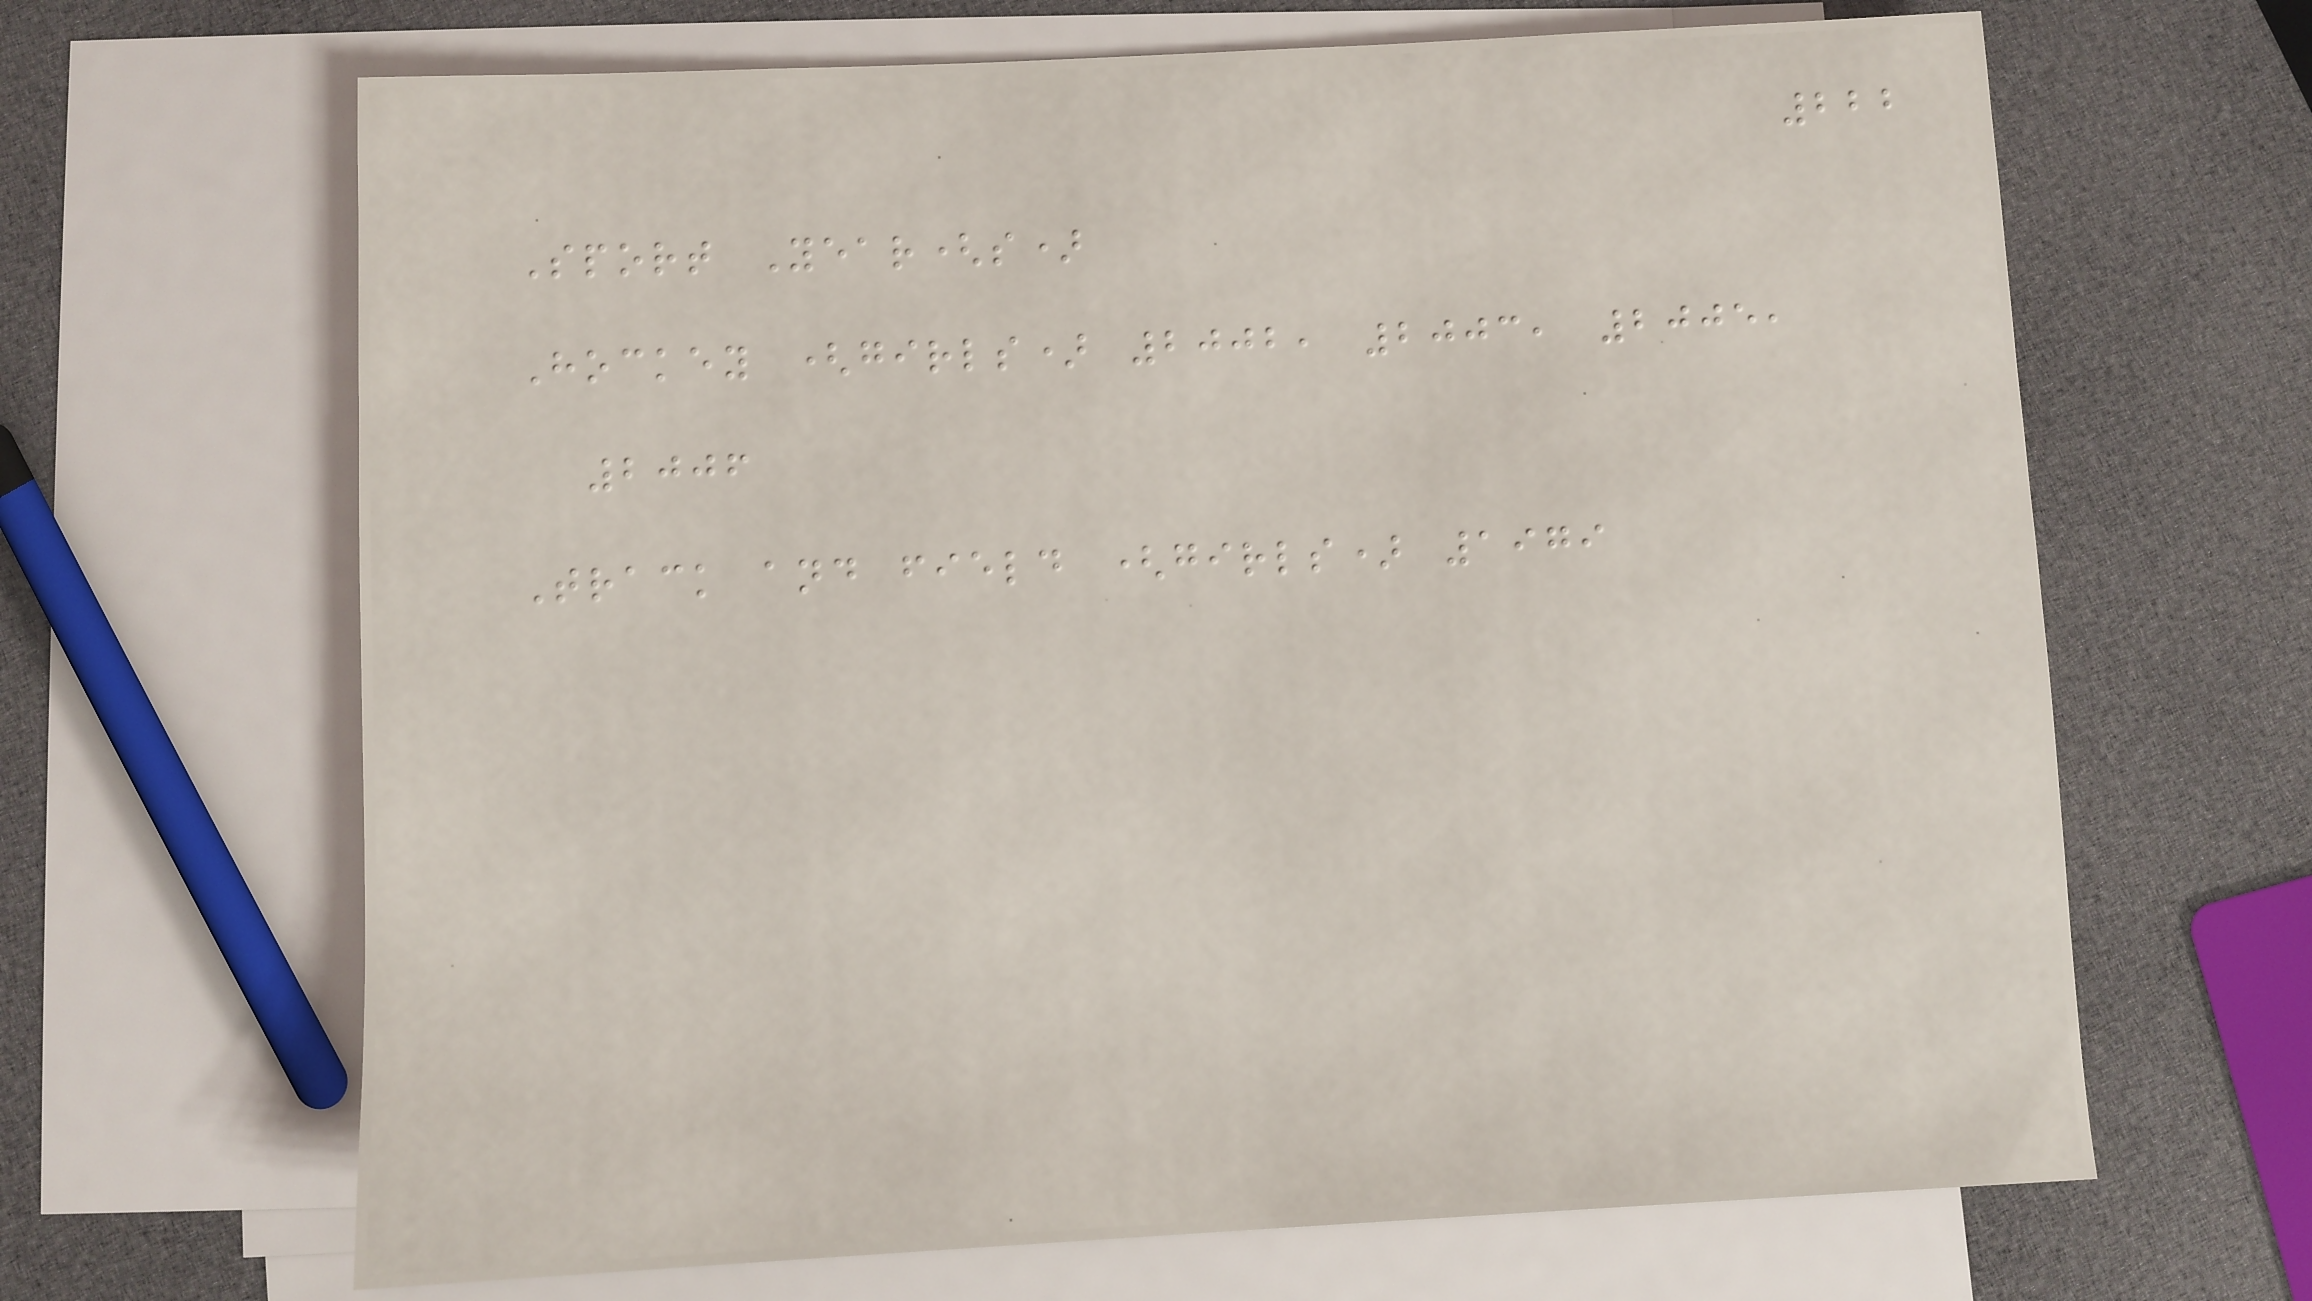222
Sport Year(s)
Hockey (girls) 2002, 2003, 2005,
2006
Track and field (girls) 1979
